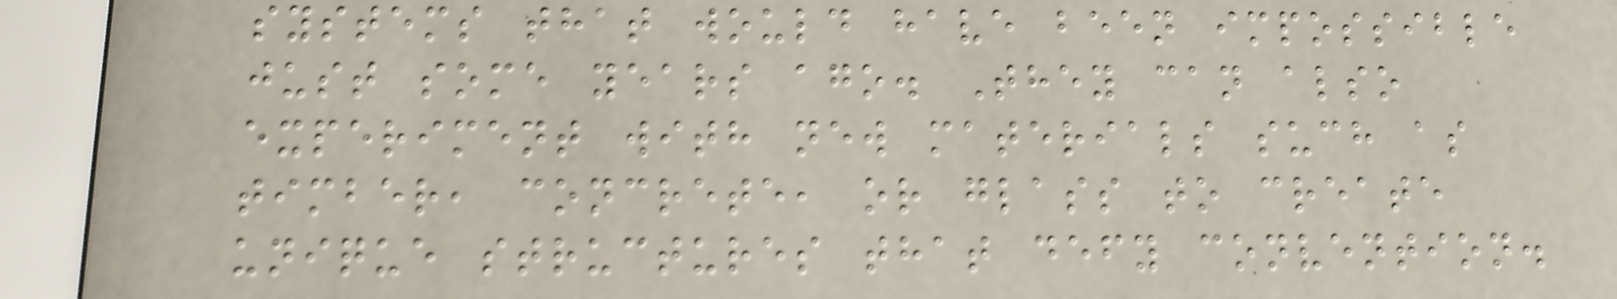systems that would have been impossible
just some years ago. They can also
experiment with new materials such as
timber, concrete, or glass to create
unique structures that defy convention.
